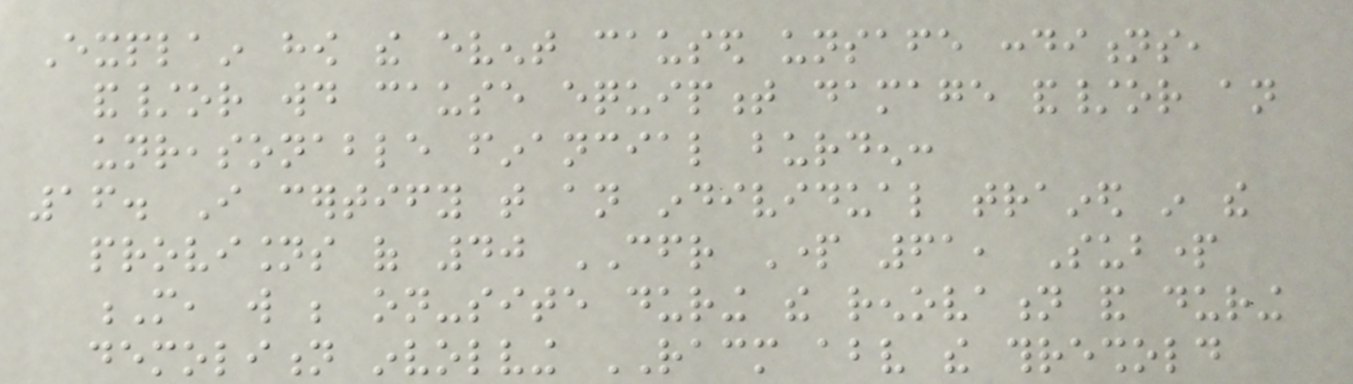Explain how the event caused unsafe conditions,
and/or would cause equipment damage and/or an
unreasonable financial burden:
16. I certify that an individual trained in the
provisions of 40 CFR Part 61, Subpart
M, will be on-site during the renovation and during
demolition involving RACM above the threshold
